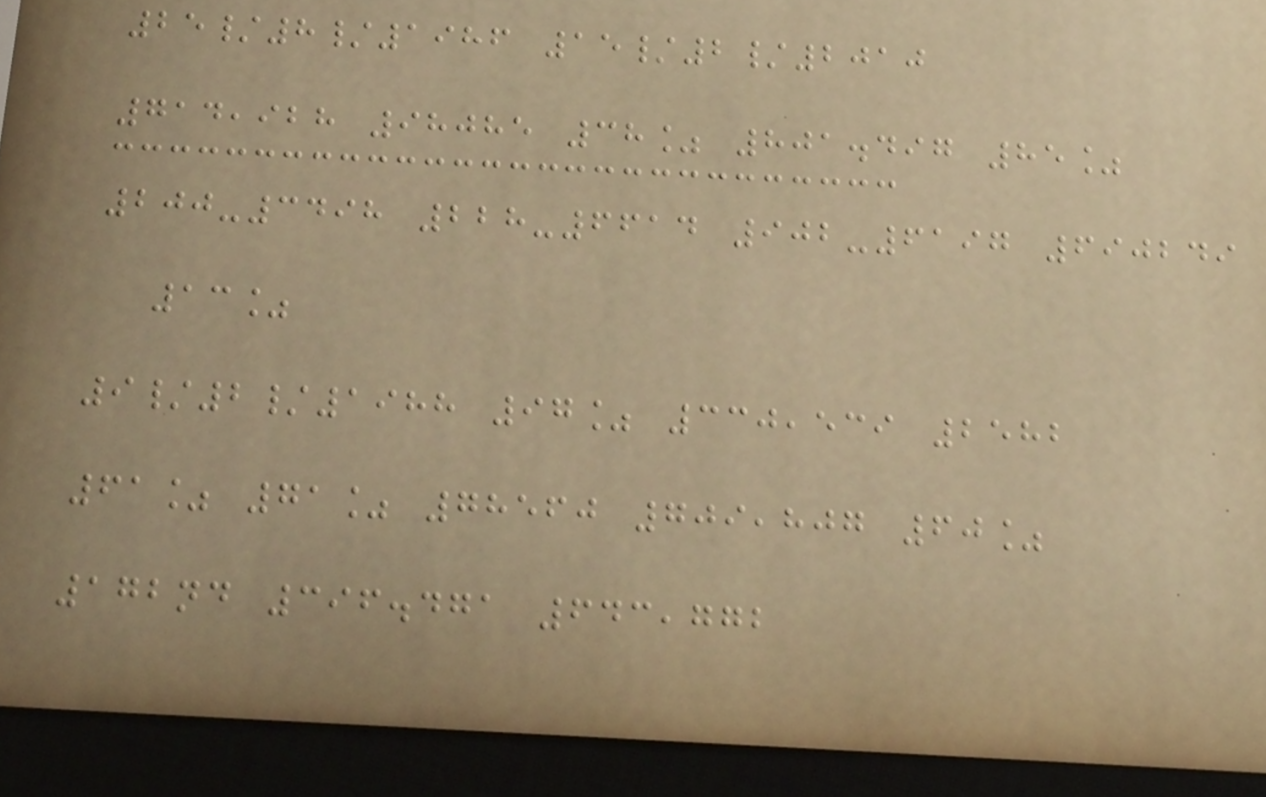25/8/1986 15/2/2010
714,928 98085 38% 801.497 85%
200-3498 228-6614 902-6197 690249
13%
9/2/1988 97% 330,539 2582
61% 71% 78560 709,807 60%
172nd 396.471 643,772
